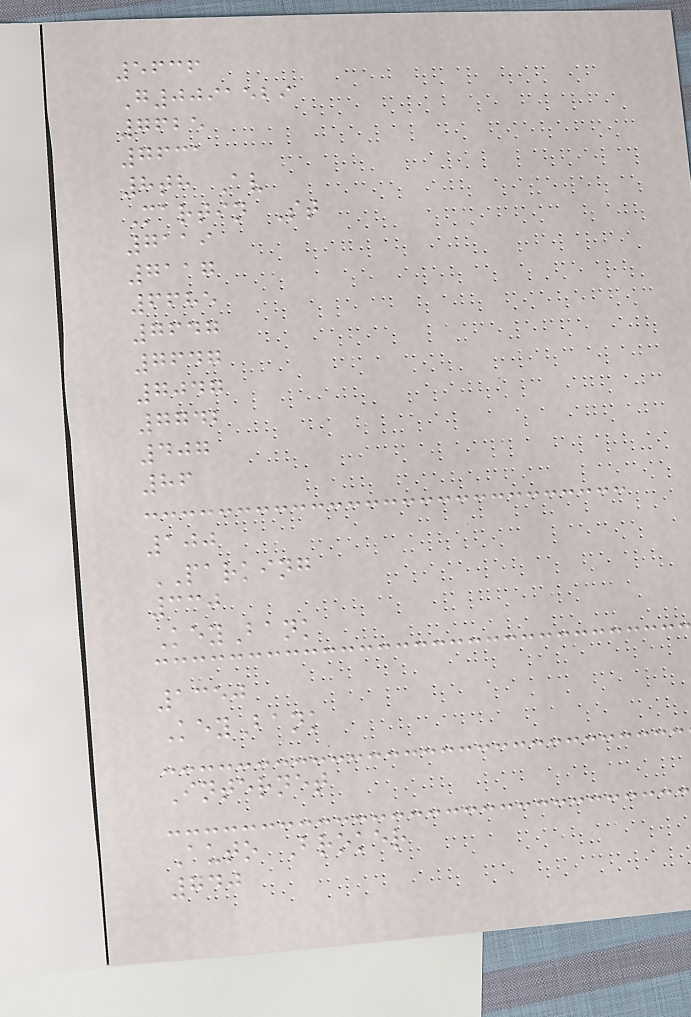5636
G0091529
7625
7631
8th Av
Martin St
7119
7117
6685
7647
7647
7047
7742
407
86
100
PARKING
330
KeyBank
1350
KeyBank
Internet
Auto Broker
740
